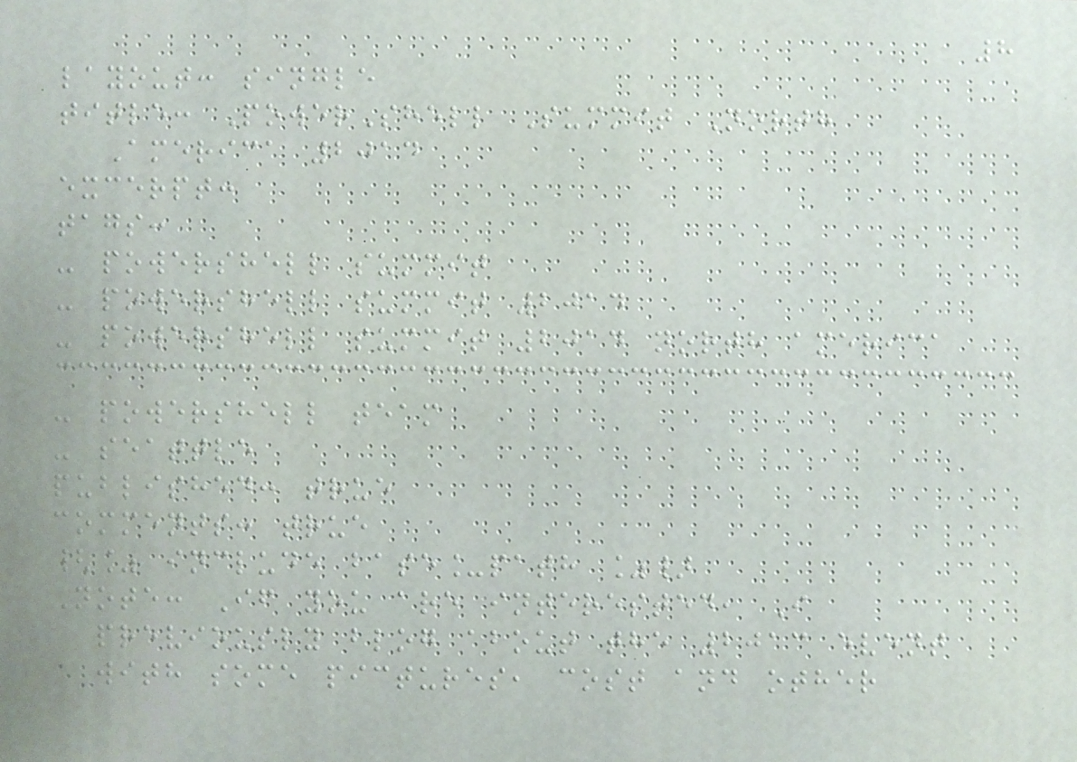8
layout: single
title: PowerShell Summit North
America 2014
excerpt:
tags:
- powershell summit
- powershell summit 2014
- powershell summit 2014 north america
- powershell team
- seattle
published: true
comments: true
{% include base_path %}
Note: If you are interested, I
previously blog about the 2013 event
with some pictures, cost and other
